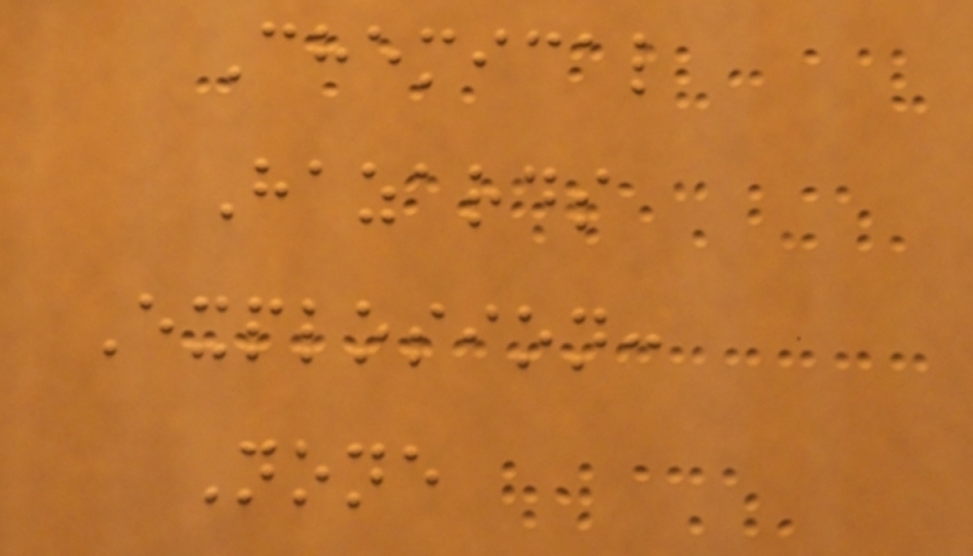Chemical
Hazards
Explosion:
None
